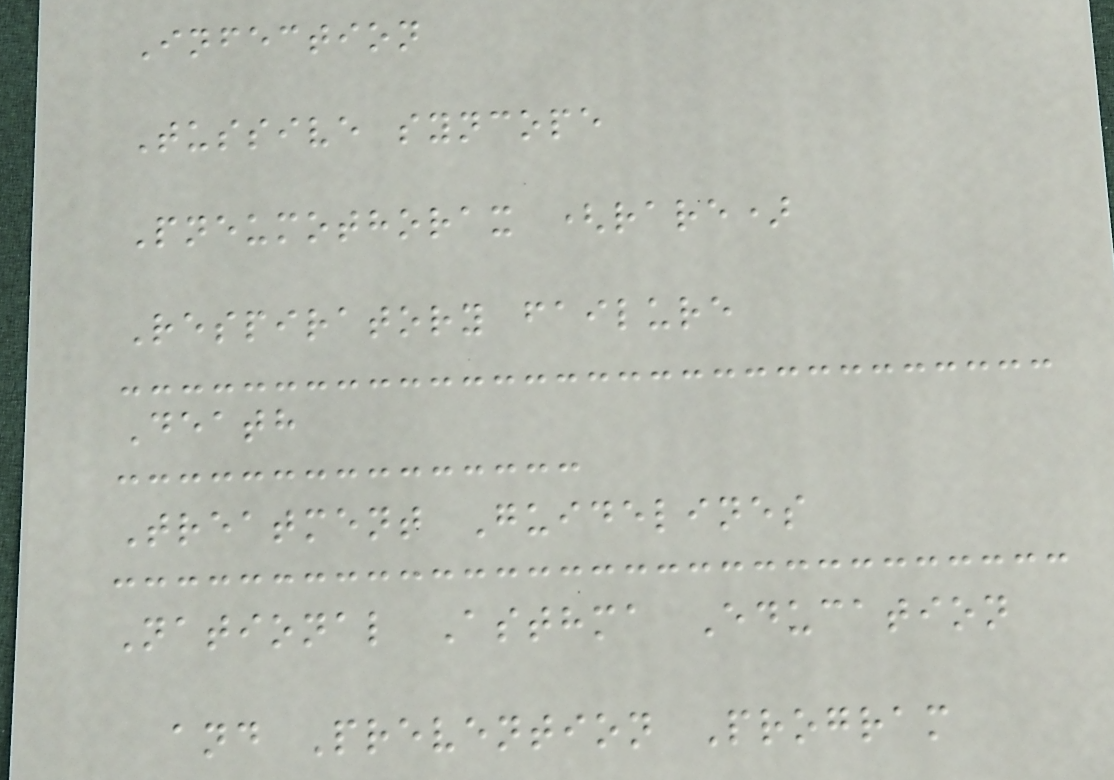Infection
Tussive syncope
Pneumothorax (rare)
Respiratory failure
Death
Treatment Guidelines
National Asthma Education
and Prevention Program
